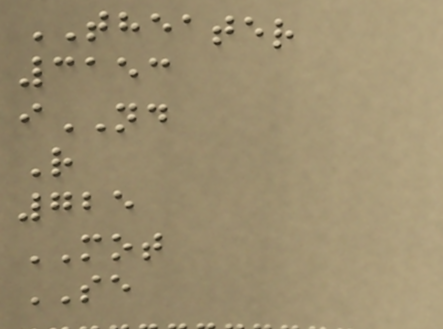THEATER
3153
iND
R
725
MOT
SE
